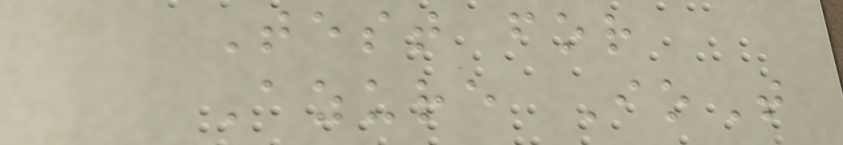Test for
Azure IoT
